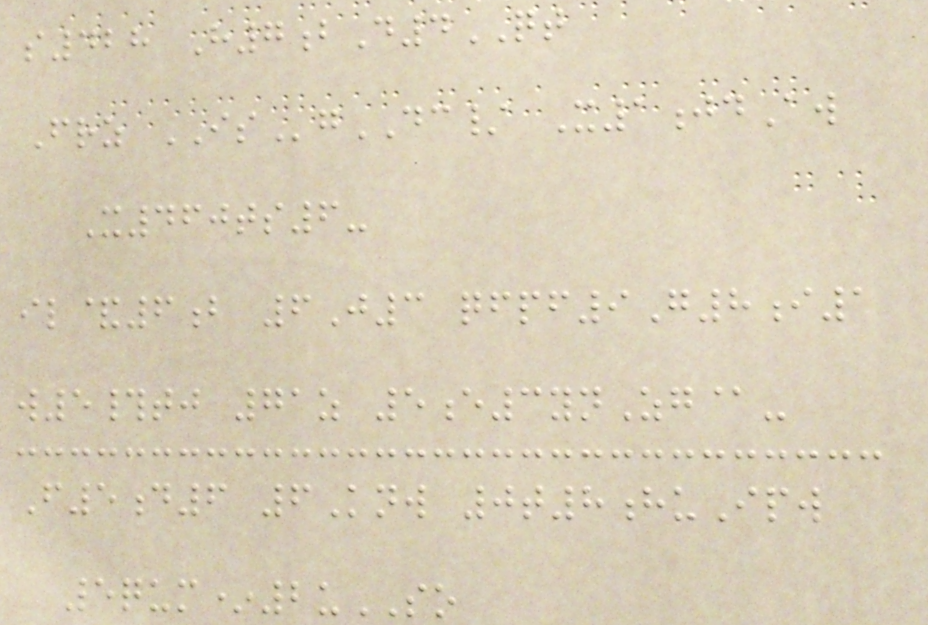s428 H7bD4QT
Frz ISgDC/ X1jdAw
X460ts6-
il&6b 6J3 qfpf9G8i1
w5#tj 71z 5e3ynZg@-
F5d6 6Knw 0t8huIpw
5qum*2uSO
